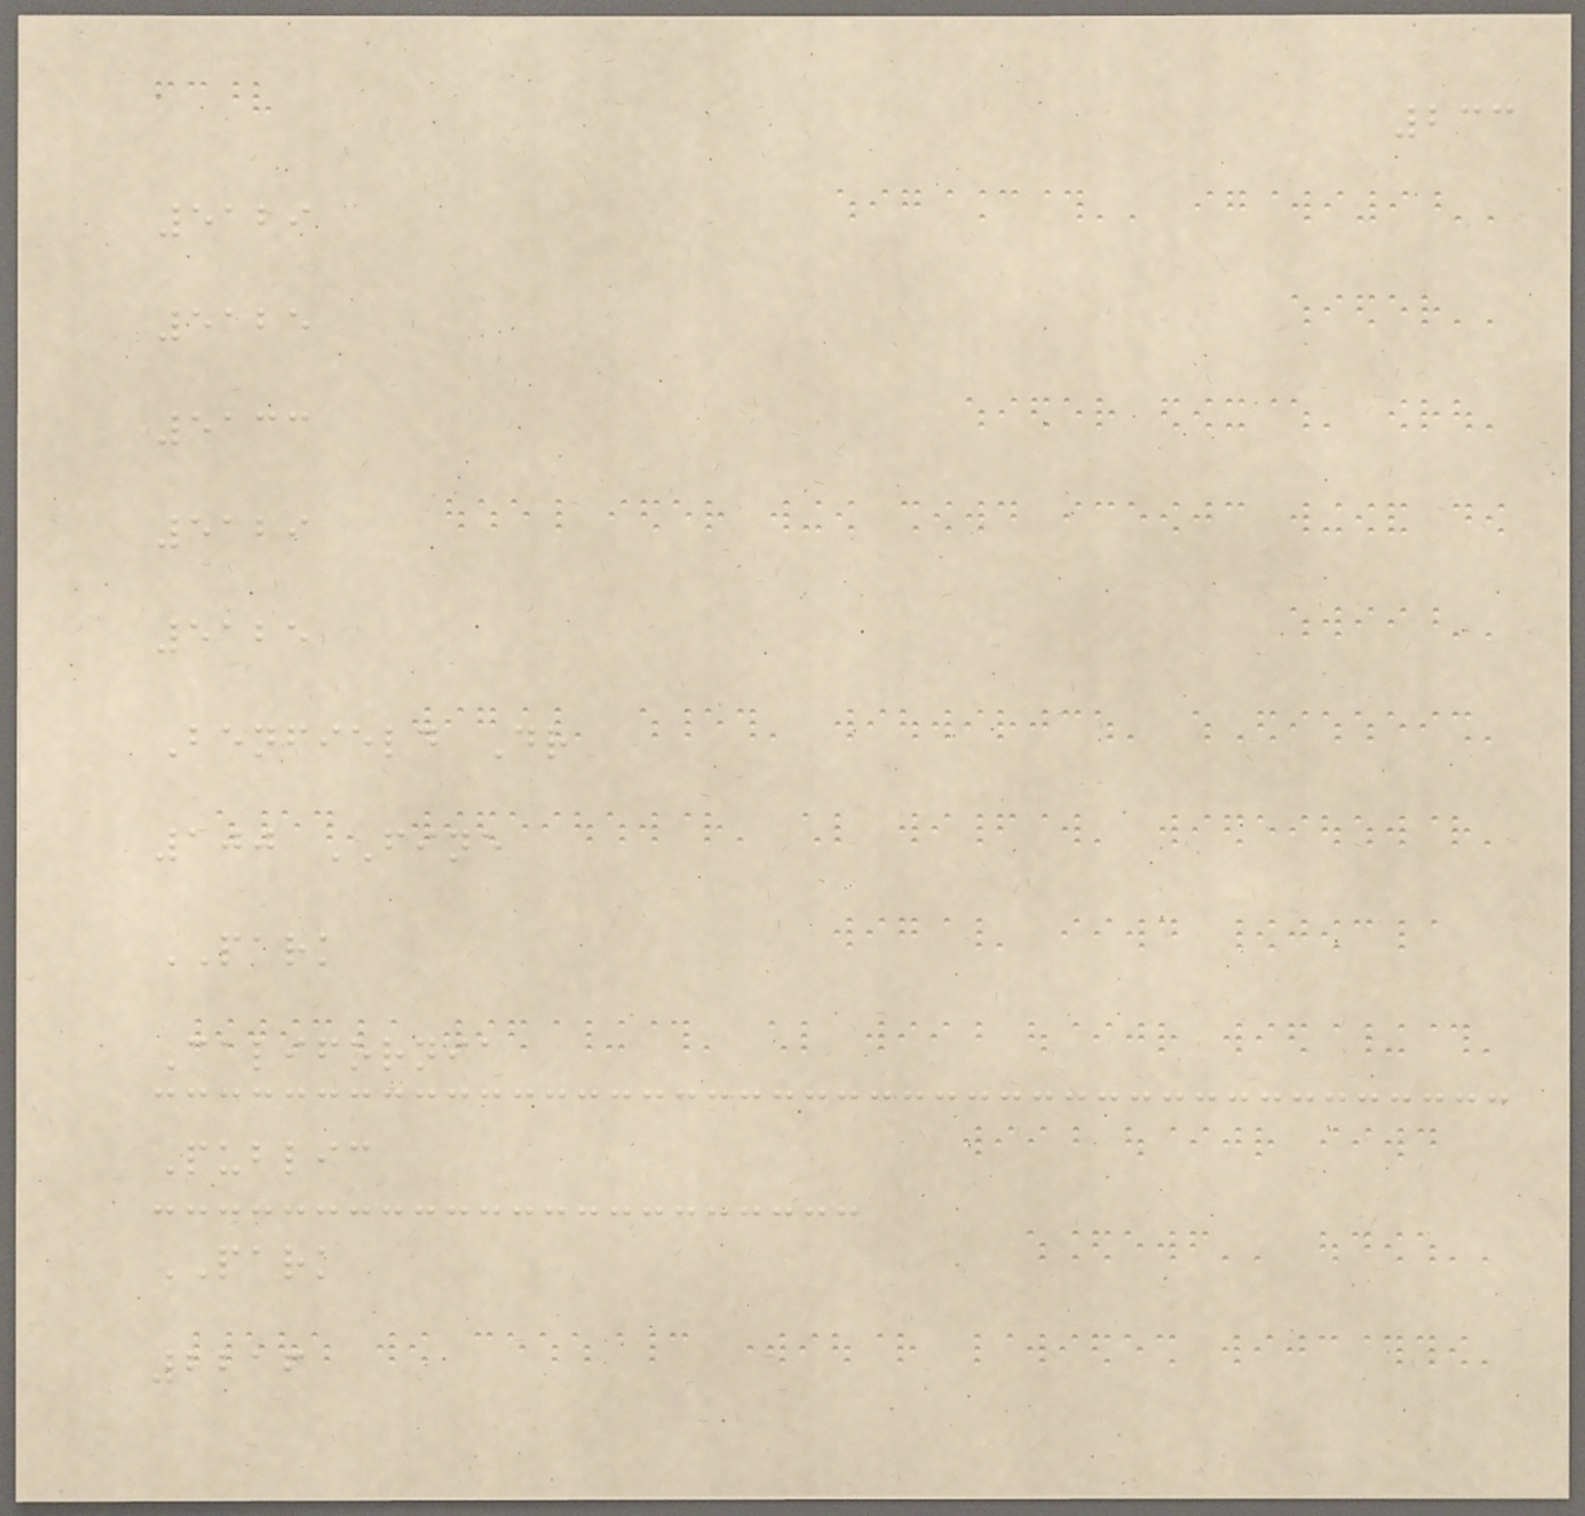233
5129
5125
5133
5129
5125
Benfield Dr
100 FINE
PARK
California
Public
PARK
2216
